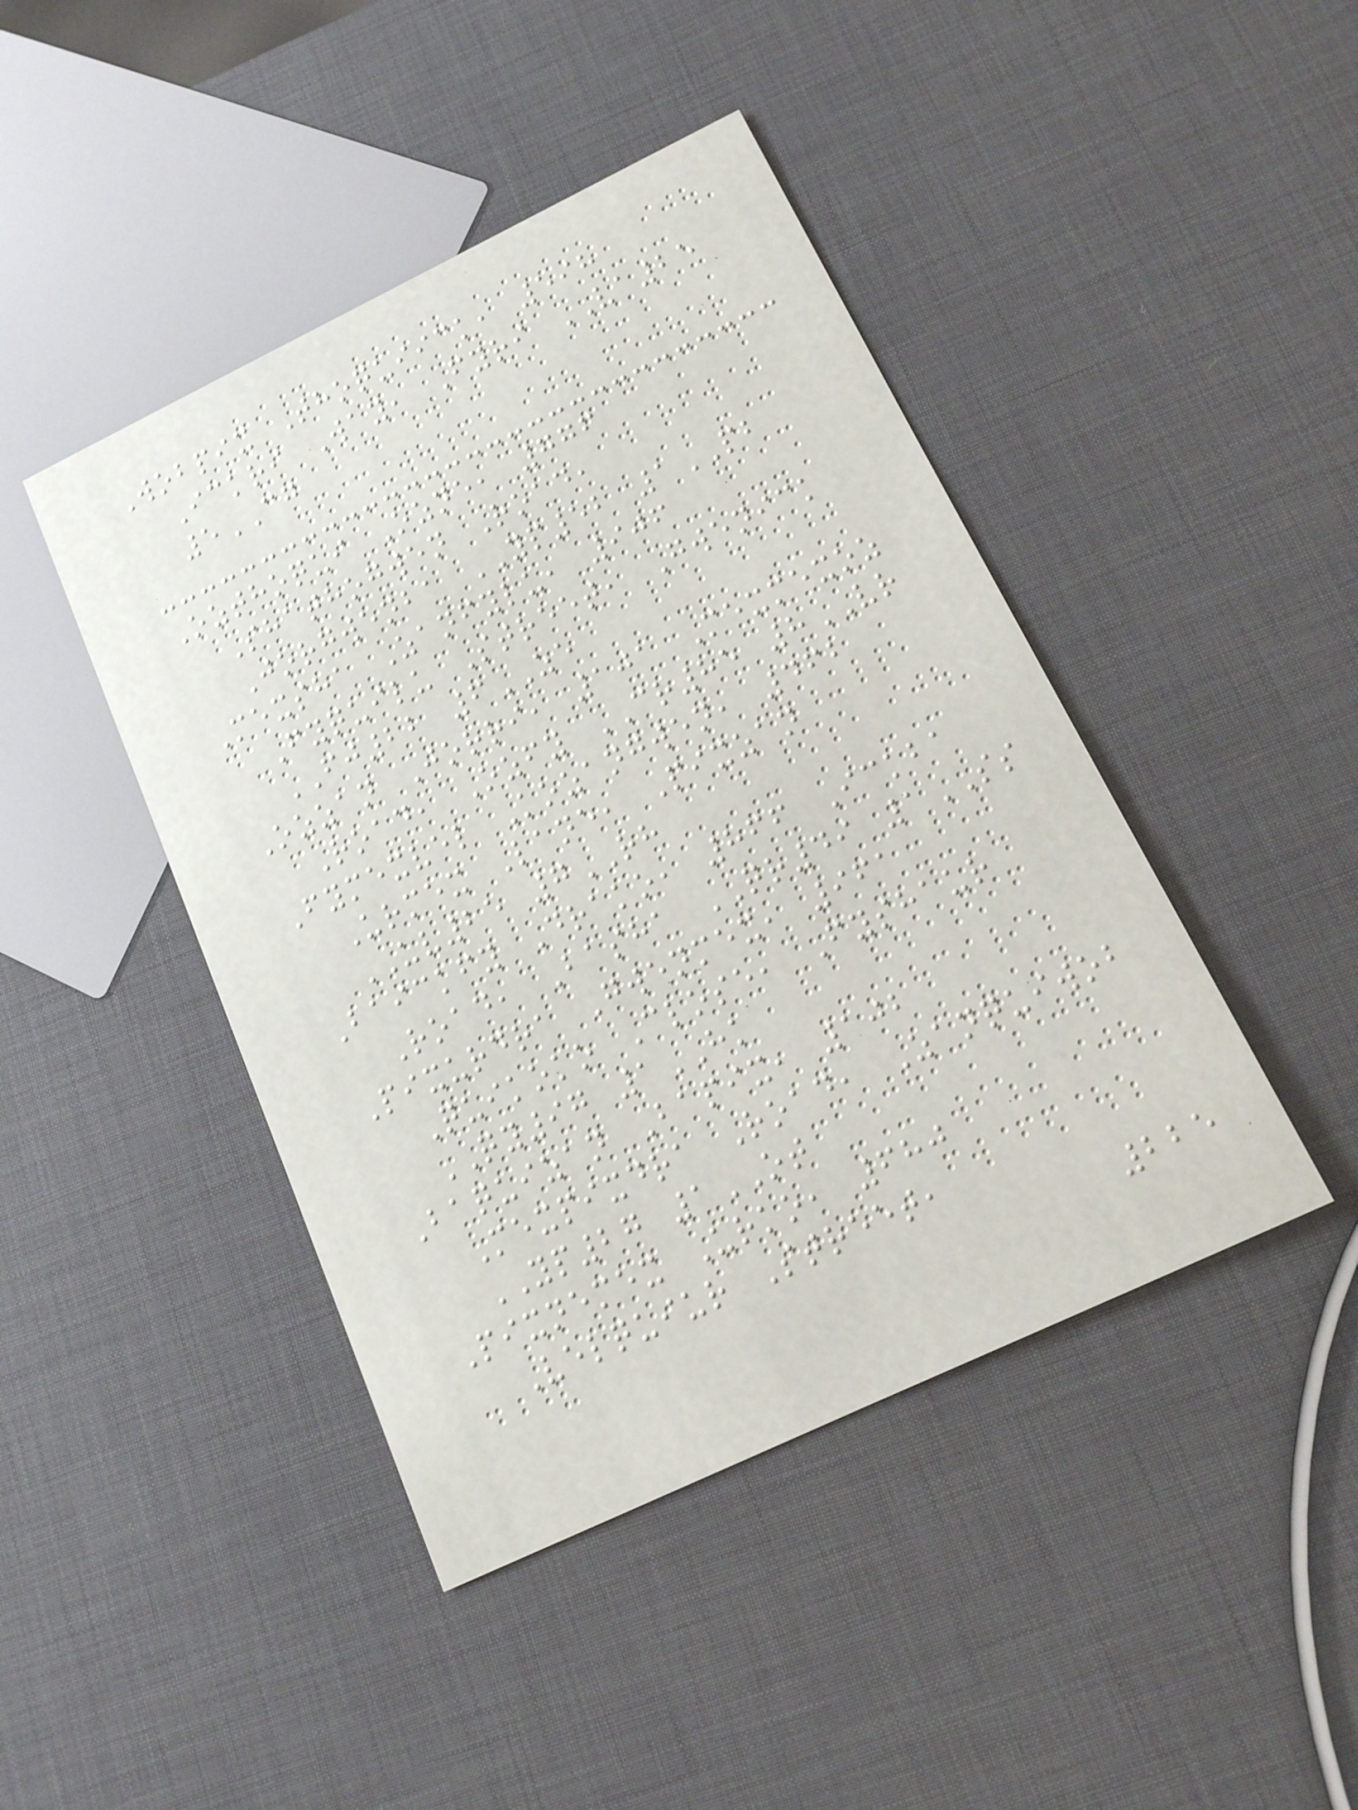Wobpix Thoquiick, 598
Ickri Way, Fyri VA25
5CG
Ozthoqui Ozne, 776
Shathogwen Road,
Jorgwenba YP52 1PB
Mexsha Zanfylu, 906
Fyquilu Street, Gwenick
FJ22 6ZE
Ozzan Jorri, 101 Mexmexoz
Road, Ozfy CR85 8VR
Fymexvel Kozangwen, 462
Urmex Lane, Pixzan
UV25 7RH
Baickfy Drako, 866 Ickba
Road, Basha QR49 1SS
Pixurdra Gwenmex, 961
Quikoko Close, Fyshaur
QY97 1HK
Baquizan Bapix, 102
Mexpixdra Road, Zanquiwob
YP27 1OT
Pixnemex Urko, 680
Velquiur Street,
225
